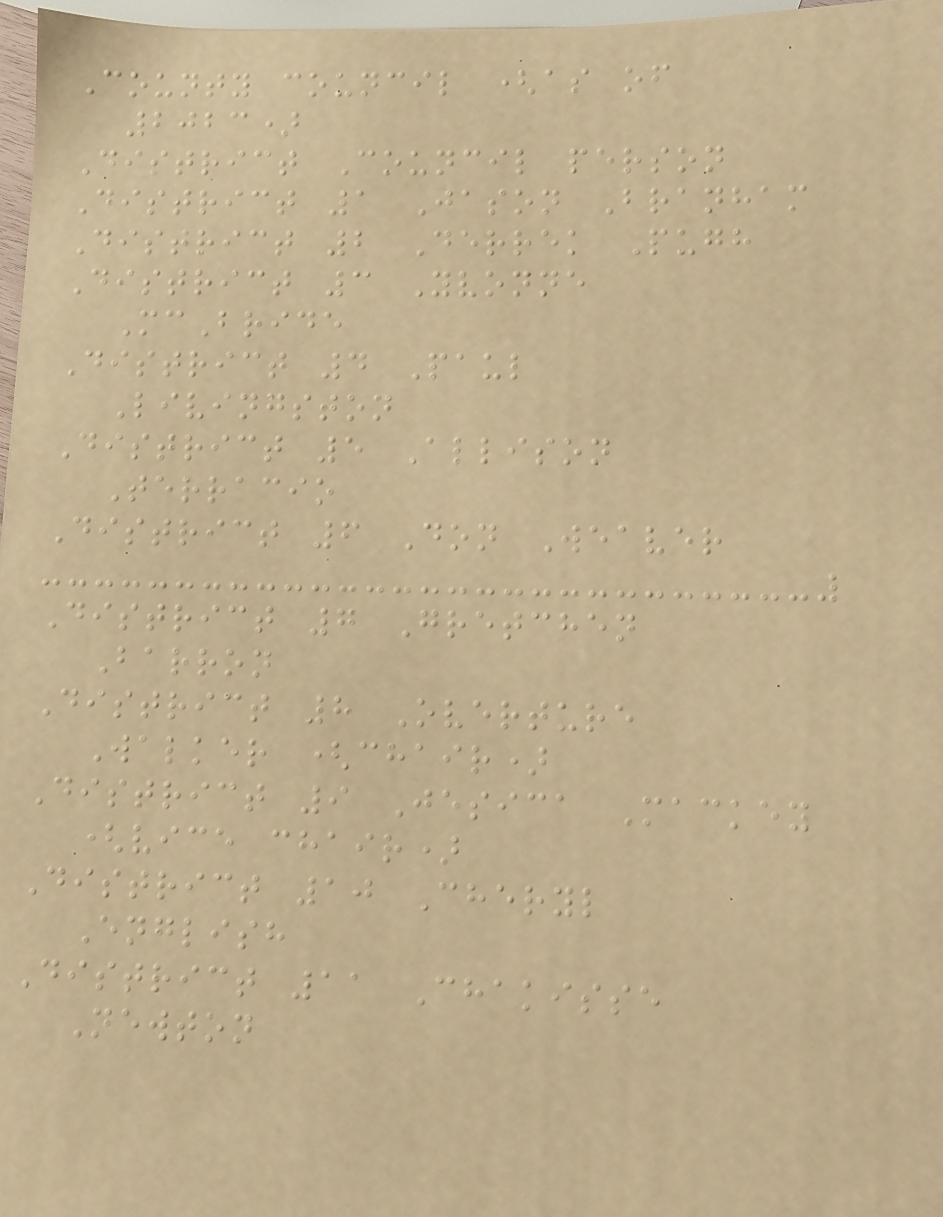County council (as of
2023)
District Council person
District 1 Jason Branham
District 2 Derrek Pugh
District 3 Yvonne
McBride
District 4 Paul
Livingston
District 5 Allison
Terracio
District 6 Don Weaver
District 7 Gretchen
Barron
District 8 Overture
Walker (chair)
District 9 Jesica Mackey
(vice chair)
District 10 Cheryl
English
District 11 Chakisse
Newton
